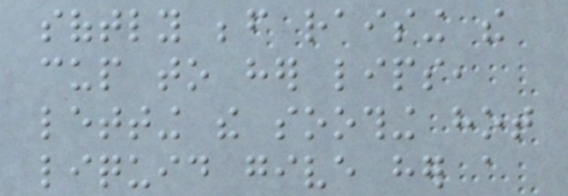softly before raising the
cup to her lips,
letting the soothing hot
liquid give her a
